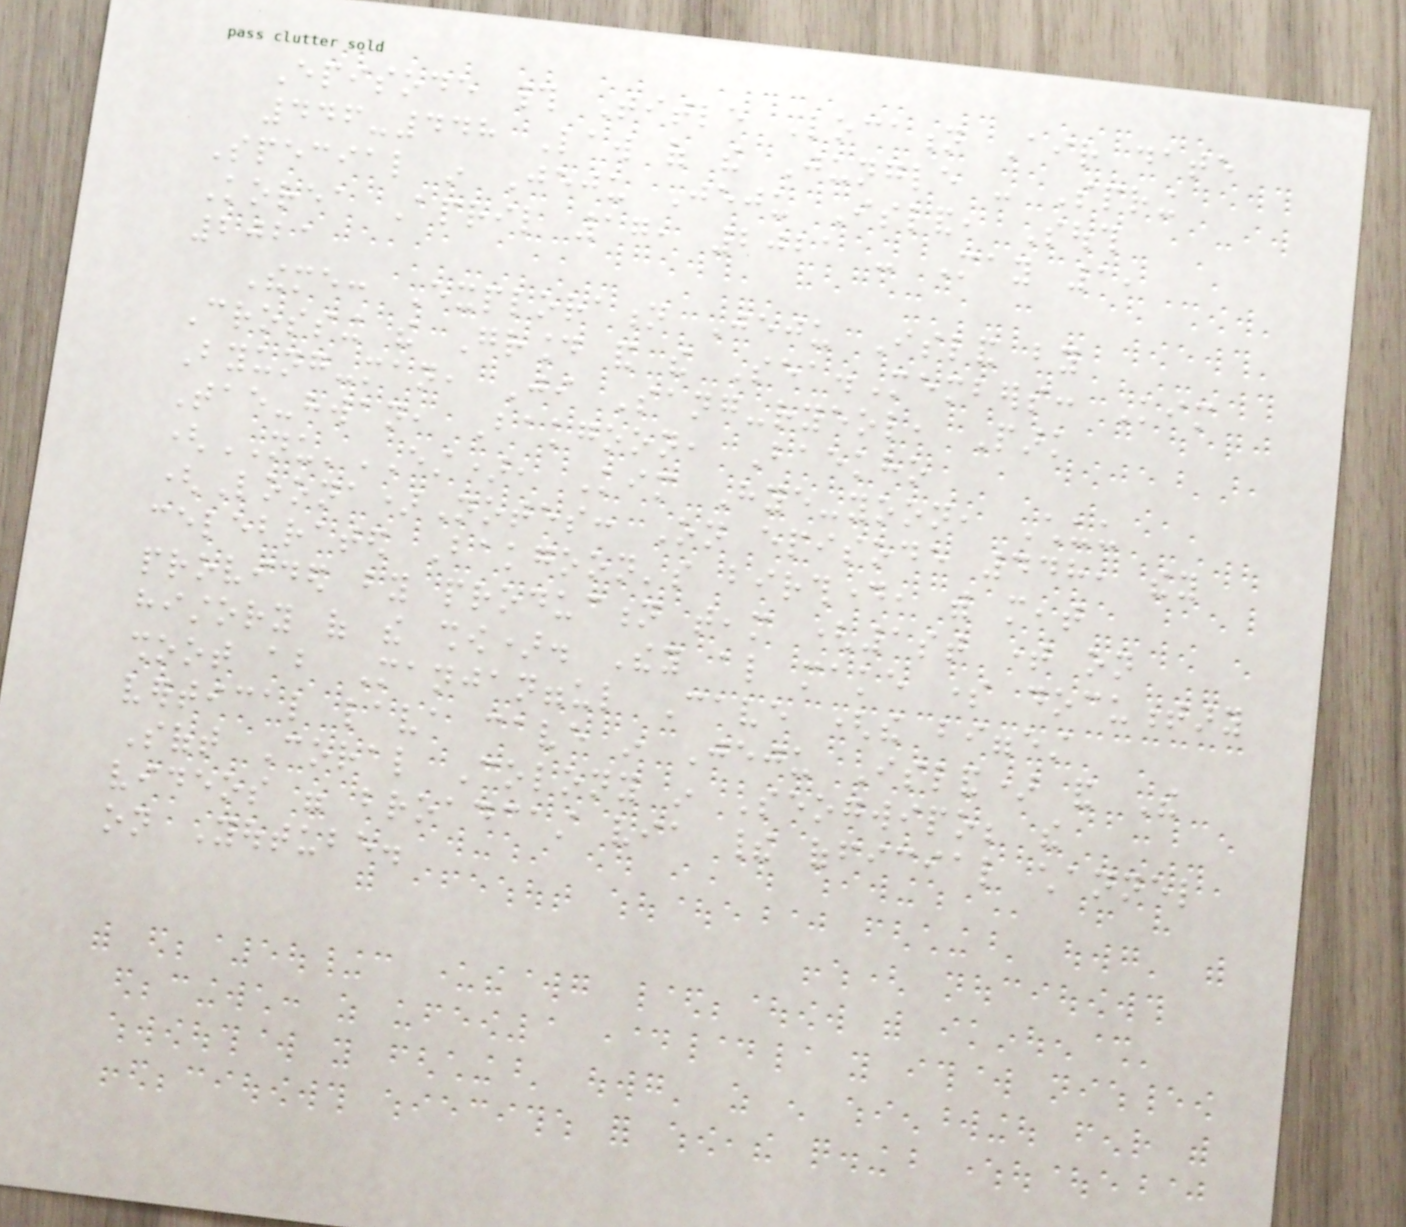Episode # Title Location Air date
446-448 Law of the Jungle - Spring
Special in Jeju Jeju Island, South
Korea April 17, 2021 - May 1,
2021
Theme: Exploration Jeju Island by
Crossing the Ground and the Sea.Members: Kim
Byung-man, Ji Sang-ryeol, Park
Tae-hwan, Bakgoon, Baekho
(NU'EST), Kim Hye-yoon, Chuu
(Loona)Notes: On episode 448, they
celebrated Bakgoon's birthday, with meat
provided by production team (1st time on
history of the show). They also make some documentary
shoot about Manjanggul Cave (the biggest
vertical lava cave in Jeju Island) and The
Soft Coral Colony in Seogwipo; the
videos were broadcast via their official channel
on Youtube.
